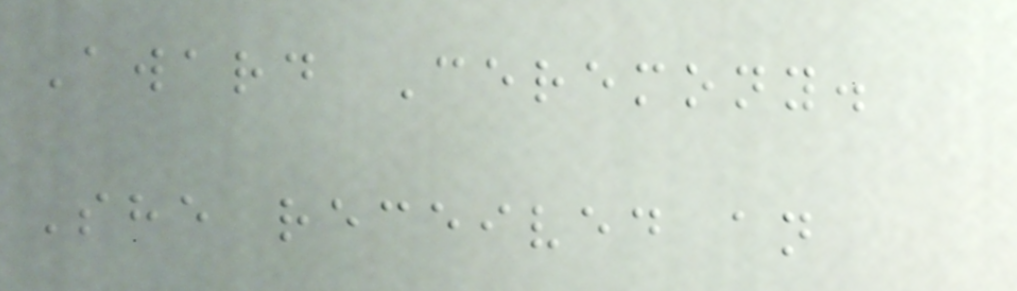Award Ceremony.
She received an
